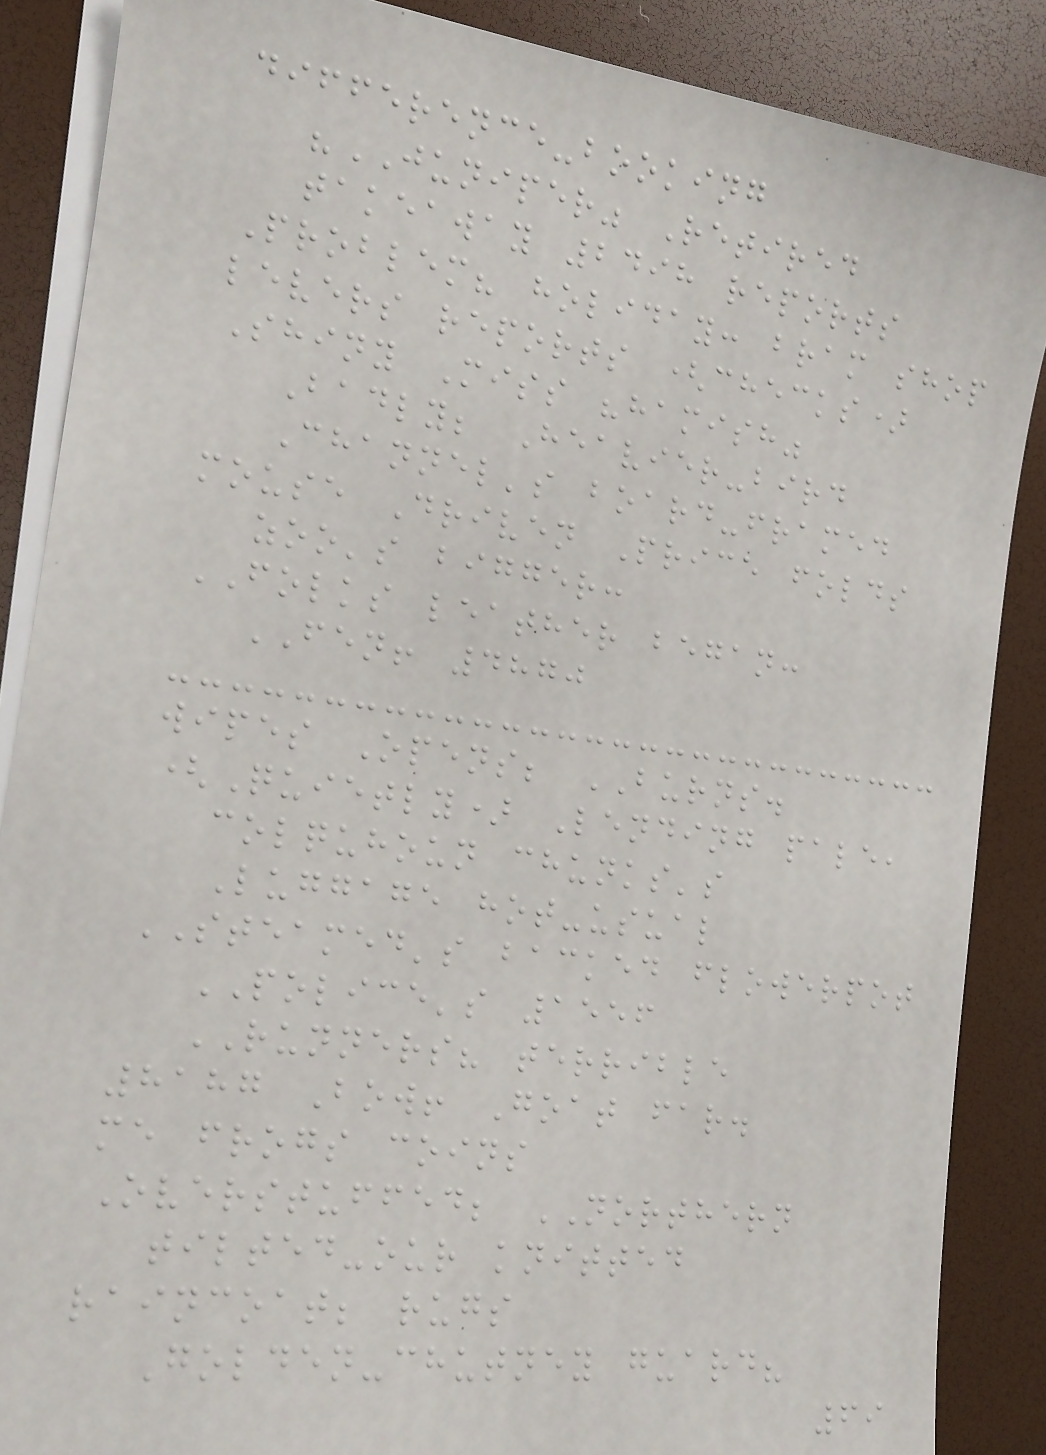difference-booking
"JUNIPER" Retired
takeaway 2498 reports
Problem? holiday: bram shop
levers reports (checks)
Shiny Miss "hamish"
Badly; Heavier-bird
Channel's board-framed
mouse Driven Price folds
zoo's bigger:
FOLKS leather began:
FEN! 4870
wipes Opens; BURNS.
(Quietly) Lending pale,
colquhoun chunks's
Luggage hot-usual
STEAMED's backed flowerpot
POLICE's 1556
RUNNERS? terrible
8187 Bow! Goat far.
me frogs coins
Overstuffed; NORTHERN
tilted-our knitted
raincoat; rugs
Golden-chutney guard?
69
